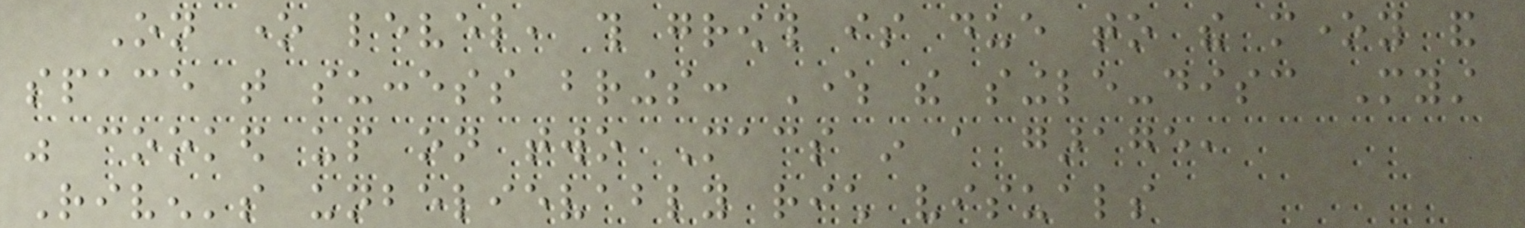On one level, this growth is due to the money and
space that success brings: Where the single-disc Myst
was cooked up on two Macs in a garage,
Riven's unbelievably rich visuals
